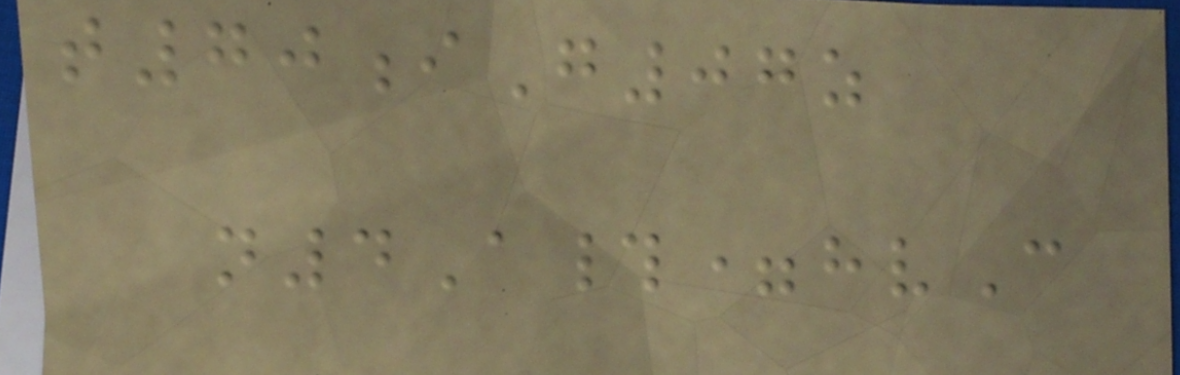t70iG07z
n4A#=hvC
